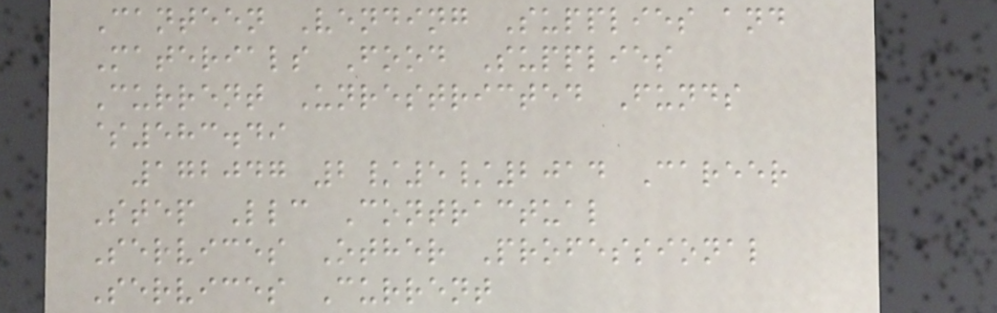Canteen Vending Supplies and
Materials Food Supplies
Current Unrestricted Funds
$583.49
172047 2/5/2014 Career
Step Llc Contractual
Services Other Professional
Services Current
